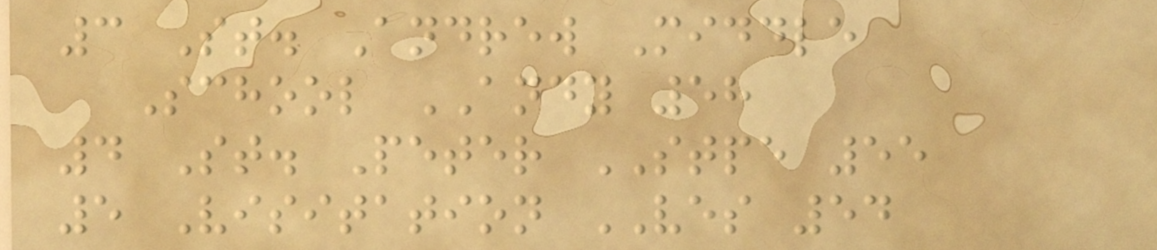3 St. Andrew Middle
School ANDY 58
4 St. Peter STPE 55
5 Visitation VES 54
